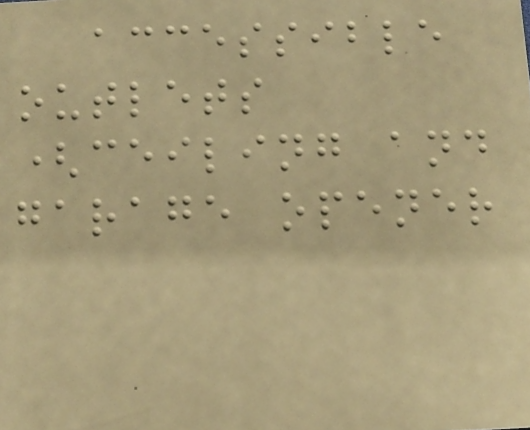accessible
outlets
(ceiling and
garage opener
